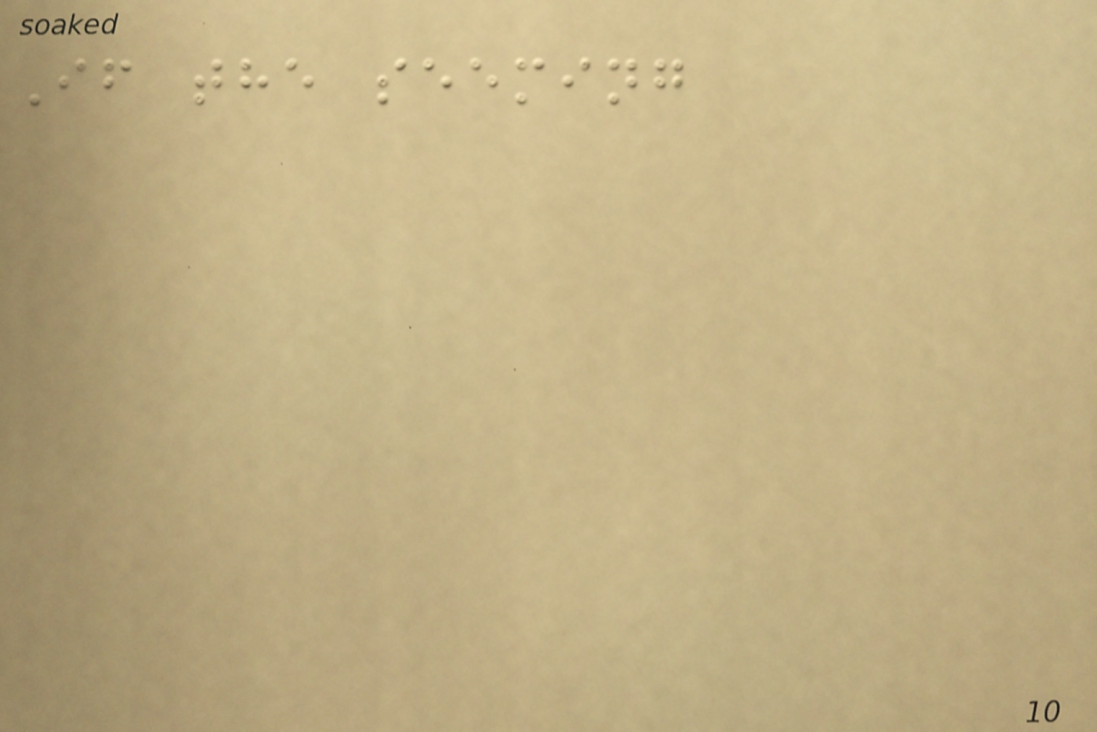If the seeming
